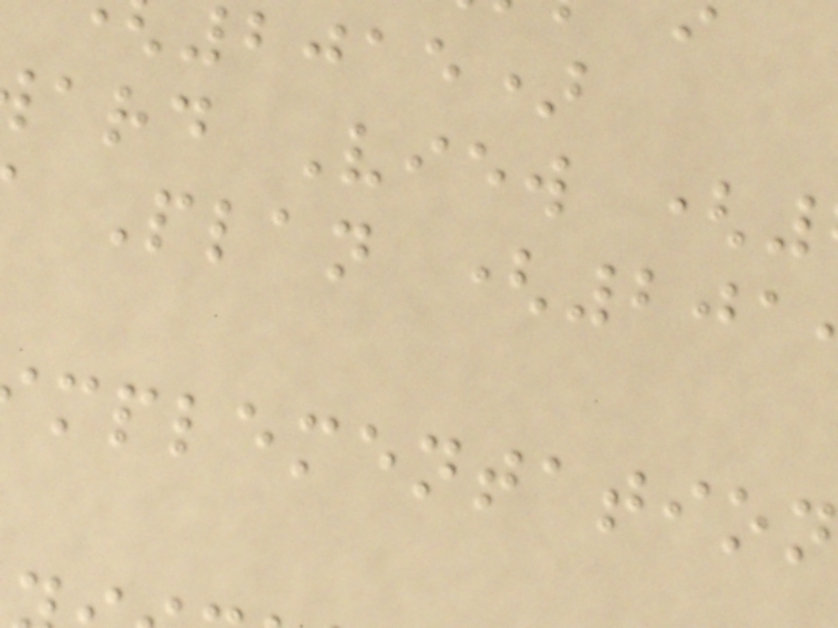ard View (
Plan (201
mplementation
